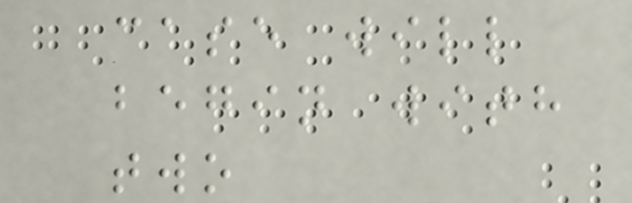case will
begin with
two
